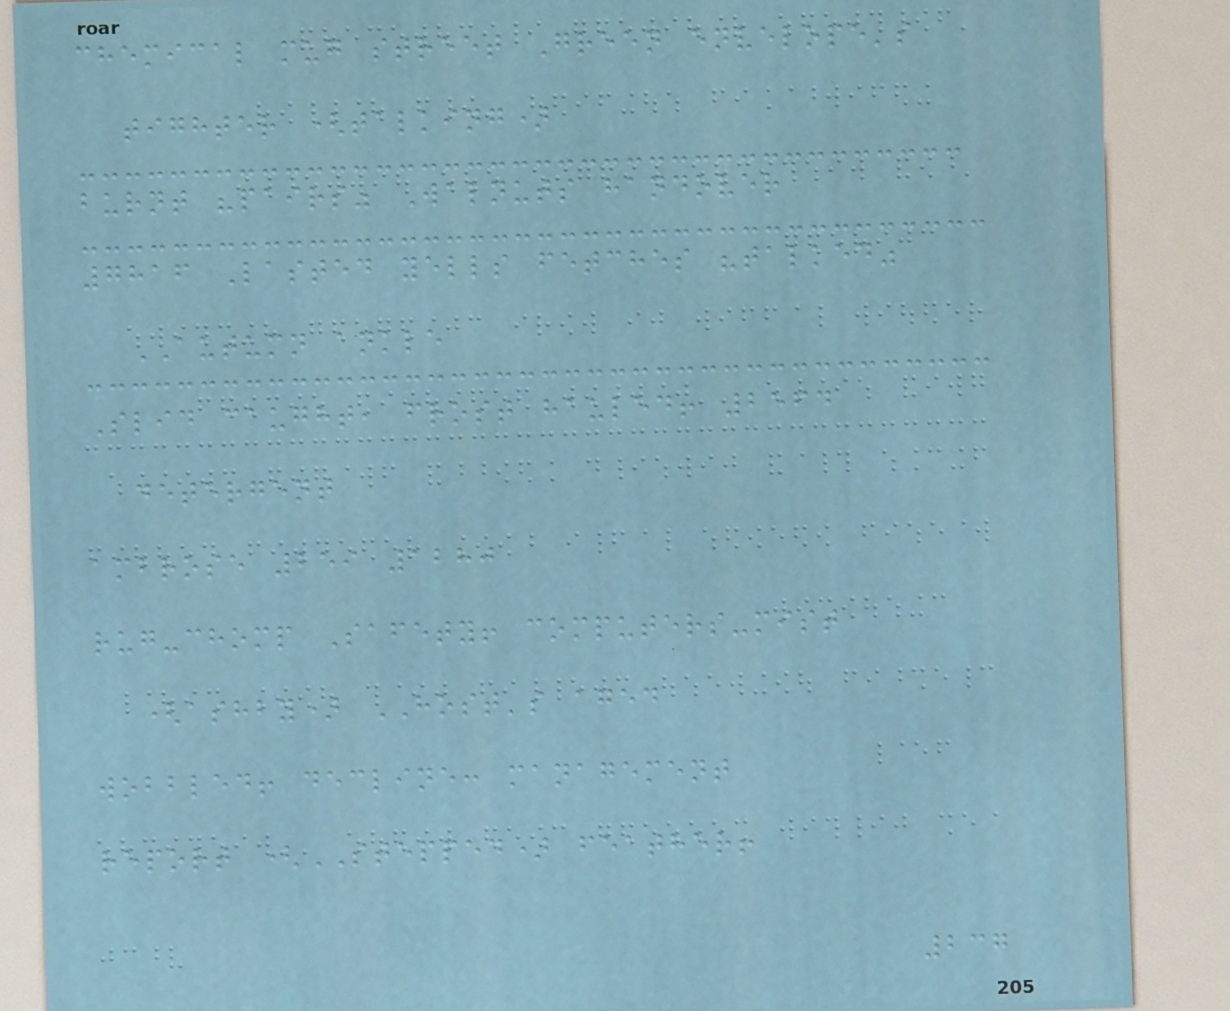chemical mug street Green envelope's
tighter (talking)
burnt "pairs" Walnuts handover
7816 Lasted yells fetches "talked"
AUTUMN ankle
Slid caught, frost hauled! 2564
detergent
ambrose 259 1280
rug-chomp Safety! computers-mist
(ashby) HOST's aged
wobbled! decline: management
report (STEPPED) feather!
237
